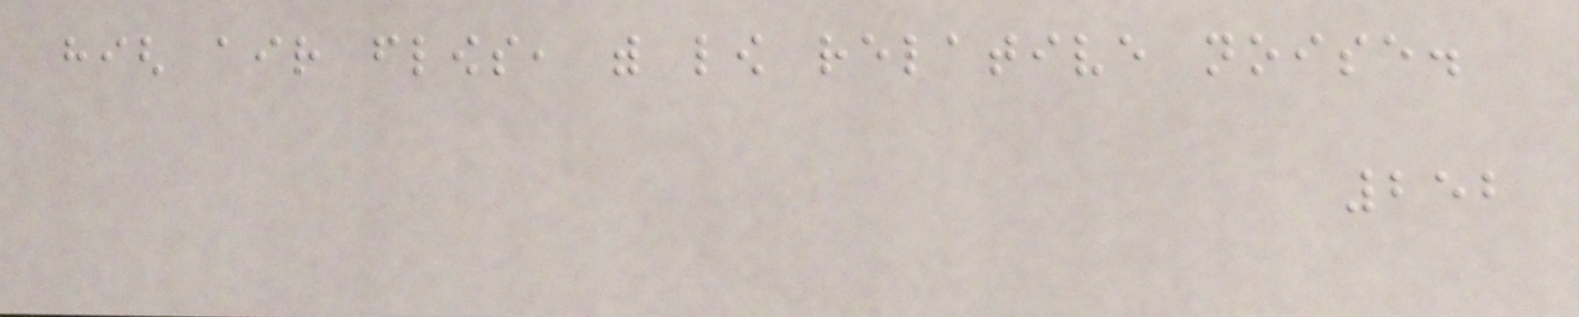high air flows, with low relative noise.
252
